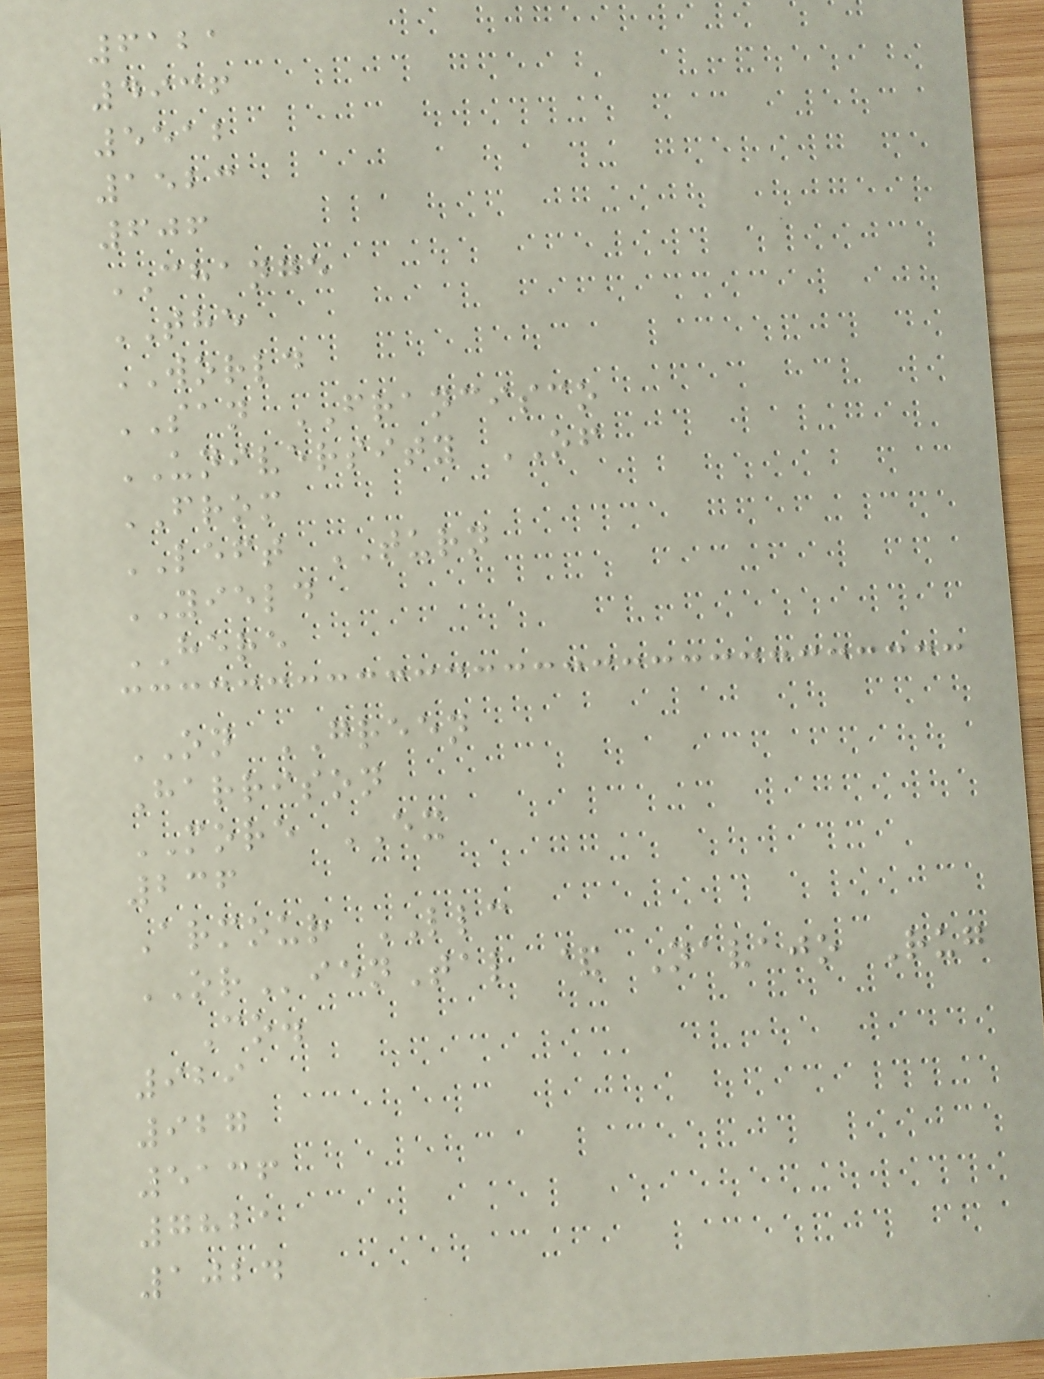6121
4936
5512
1523
606
CHANGE
THE
WORLD
SAN FRANCISCO
UNIVERSITY OF
FROM
LEFT TURN
YIELD
HERE
ON GREEN
Harrison
MORE EX
236
Armour LLC
ORienTal & Navajo Rug
Co.
929
927
5136
7821
1024
